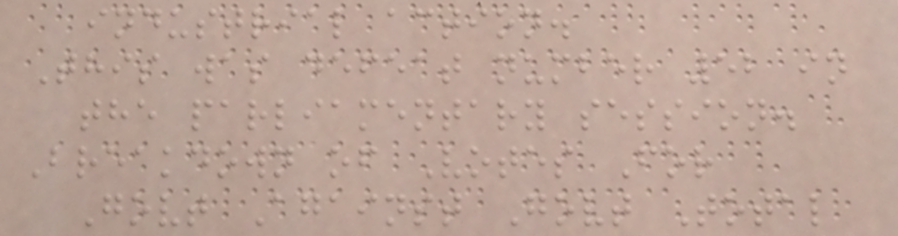industrial action.
This was defeat number 52 in
the parliamentary session.
Breakdown of Votes For
Govt Against Govt Total
